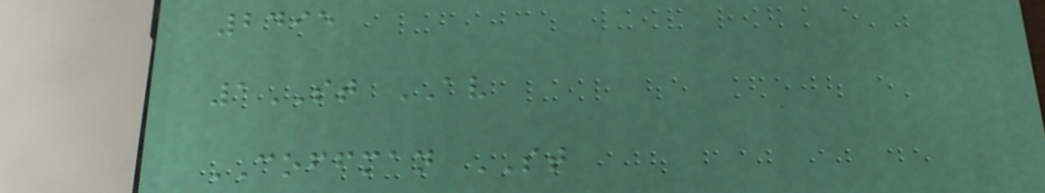2495
1ST AV
COFFMAN ST
